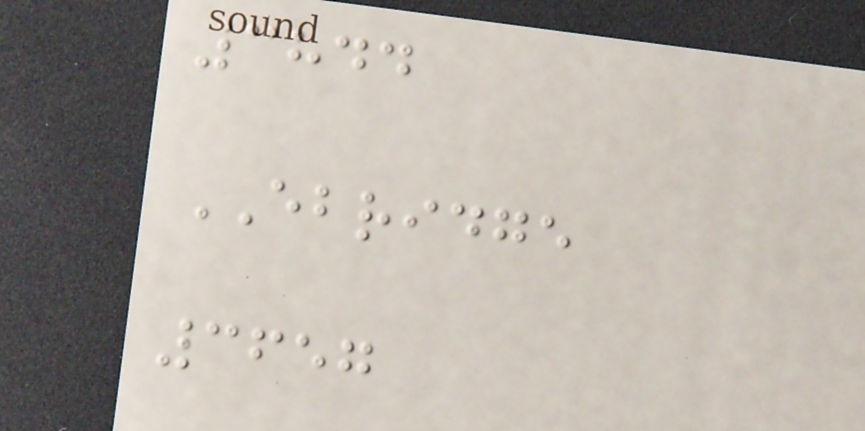3844
EBRIDGE
3657
